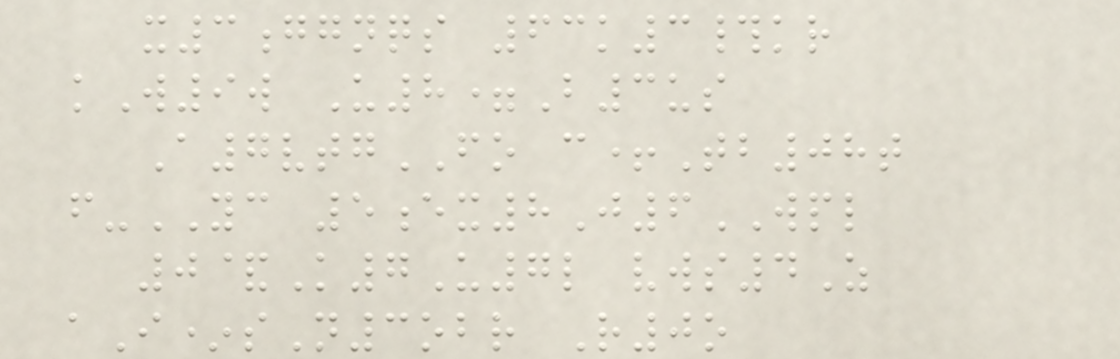x3ggnqs 63k3#kr
kW9w U8=B3us
A7vtgFO c+Tb08t
f-YC 5ex8J6WPL
0&K7U7l vws4Z
aI*sN3obr R0o
